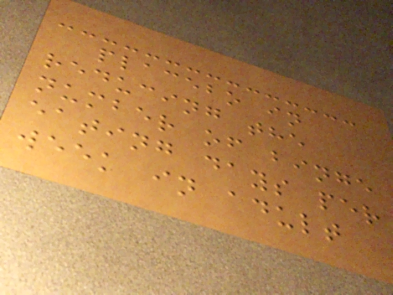placebo in
reducing the
number of binge
eating days per
week in adult
